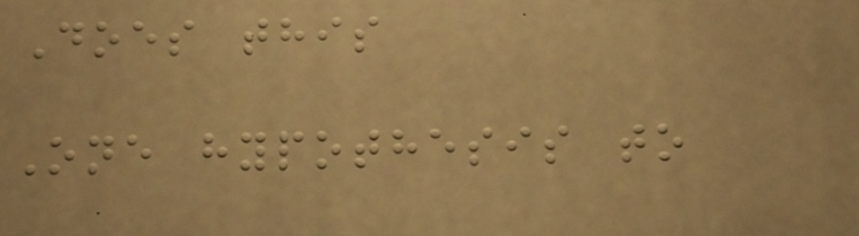Does this
One hypothesis to
